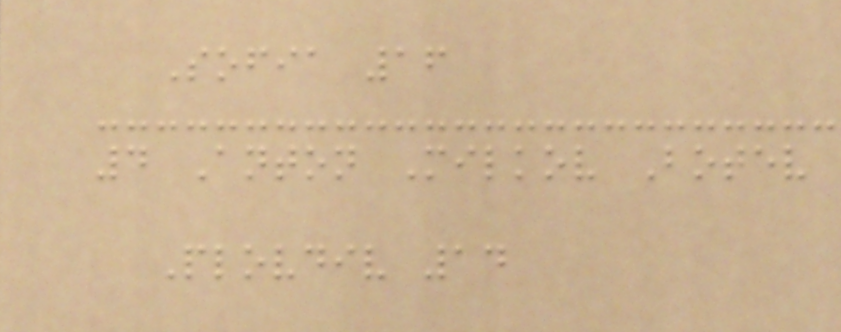Sofia 16
4 Anton Milkov Botev
Plovdiv 14
